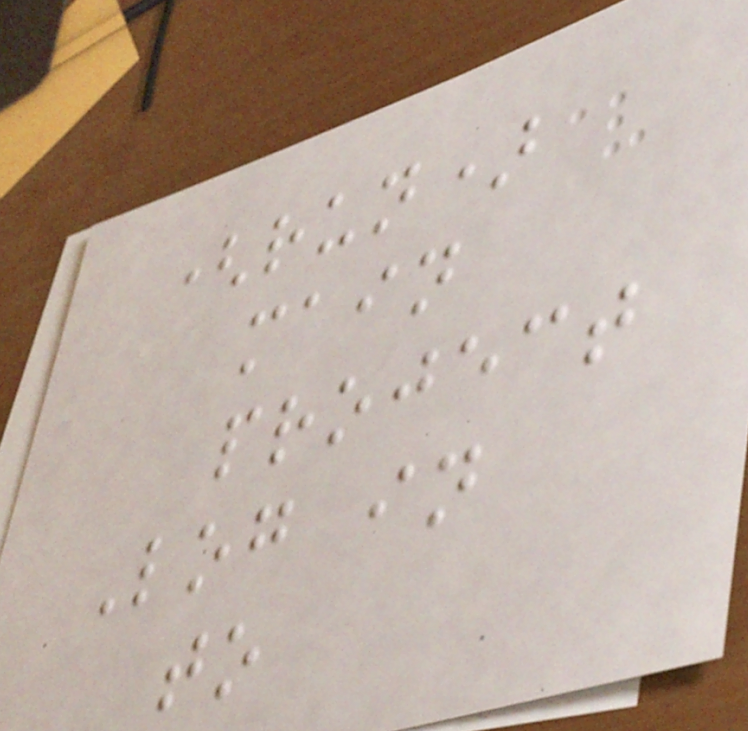(run)
main
project
Log in
to
